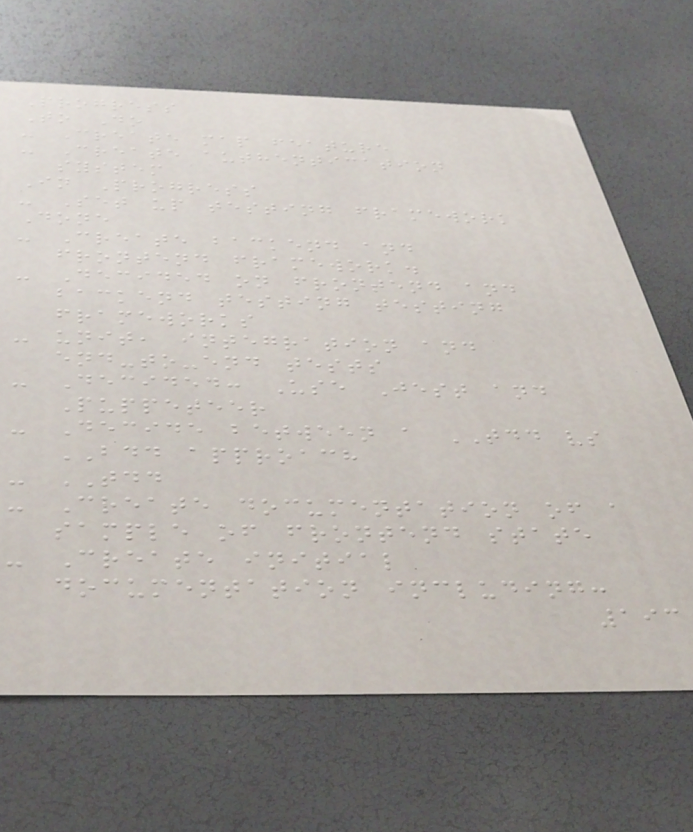Progress
To Do
- Create map feature
- Create authentication
system
In Progress
- Set up testing framework
Done
- Create backend and
frontend framework.
- Decided on frontend and
backend testing testing
frameworks
- unit, integration and
end-to-end tests
- Decided: Use Jest and
Puppeteer
- Decide between a TDD vs
BDD approach
- TDD
- Create documentation of a
sample of frontend state
- Create initial
documentation including:
193
